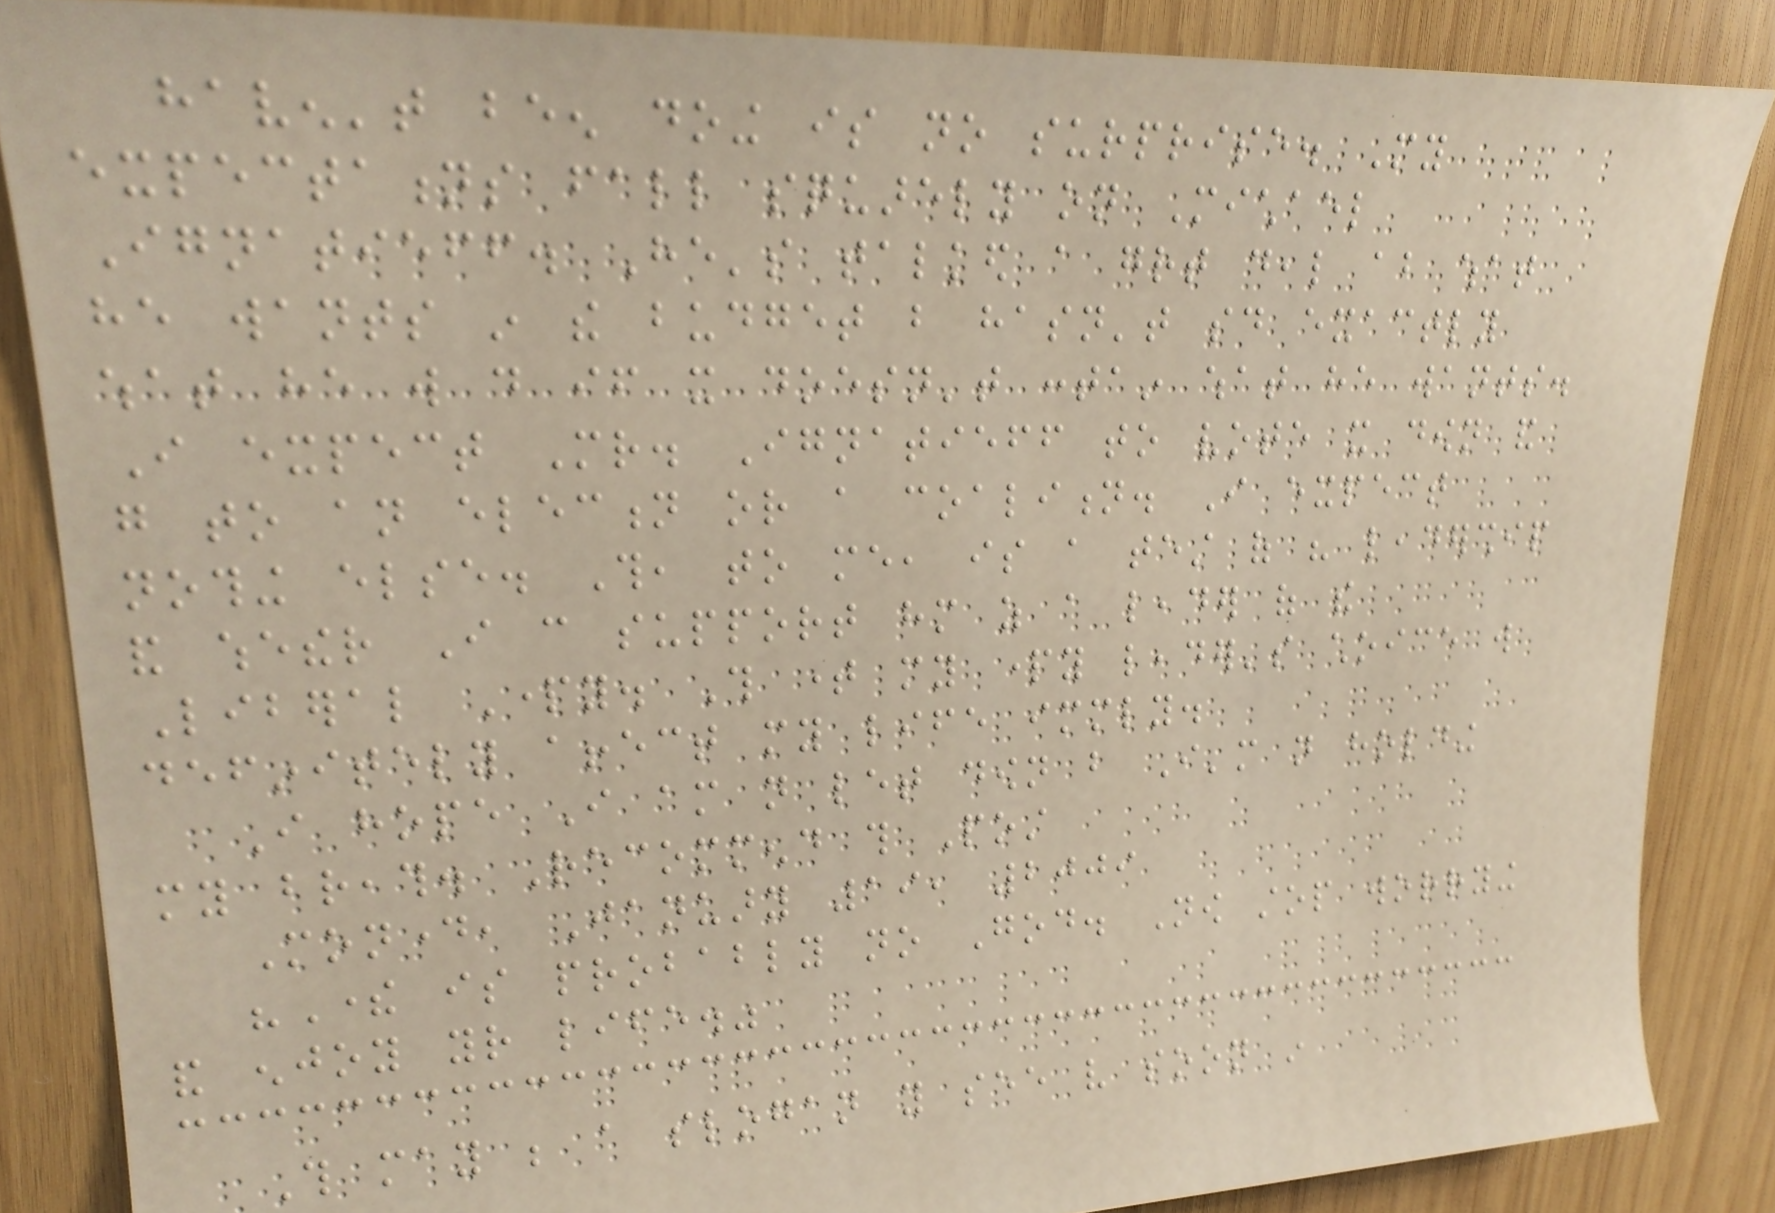haven't been doing is no surprise. My
expectations fall squarely on Michael
Ignatieff. He's talked a great deal about what
he wants in the budget but hasn't said exactly
what he will do if it doesn't contain what he wants.
I expect Mr. Ignatieff to vote it down and
go to an election or a coalition. I expect
nothing else. This, to me, is a test of his leadership
and whether I can support him as a leader of the
Liberal Party. This time my party leader's choice will
definitely affect my life immediately.
I hope I am not let down but I'm not holding
my breath. Recommend this Post
Monday, January 19, 2009
"There is probably no God. Now stop worrying
and enjoy your life."
This may be a slogan you see very soon in
